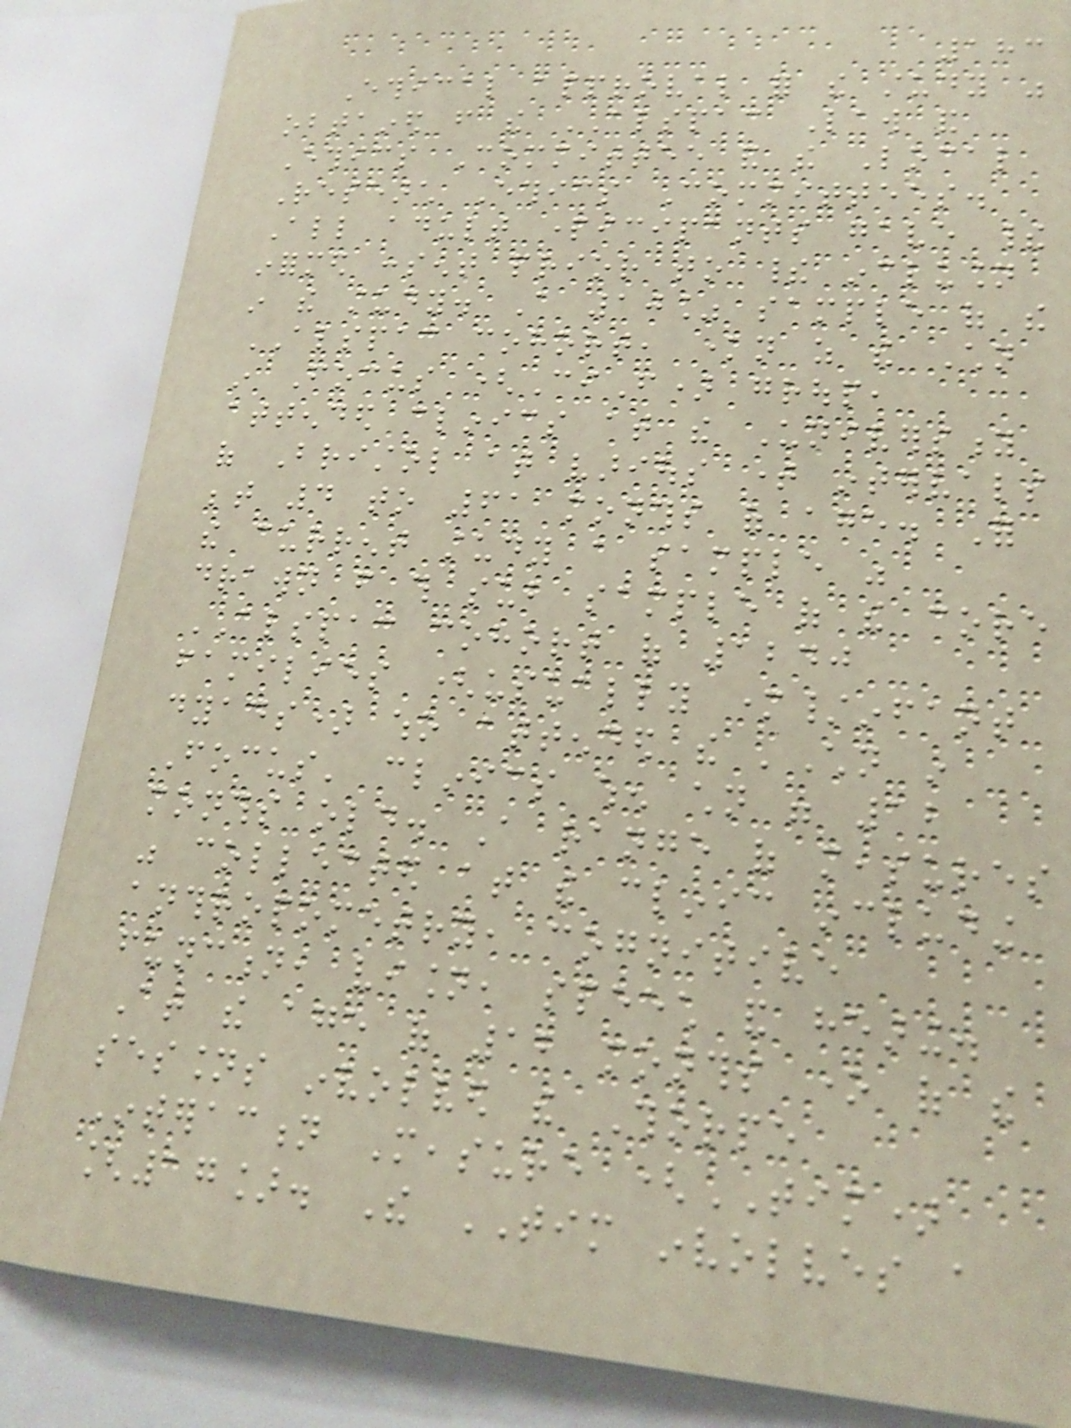183
Ethical approval for the study was
obtained from the ALSPAC Law and
Ethics Committee and the Local
Research Ethics Committees.
All adult participants gave their
informed consent prior to their inclusion
in the study. A 10% sample of the
ALSPAC cohort, known as the Children
in Focus (CiF) group,
attended clinics at the University
of Bristol at various time intervals
between 4 to 61 months of age. For
the current study a sample was
drawn from this sub sample of the core
ALSPAC cohort of 1240
families (usually mother/infant
dyads) who attended the 'Children in
Focus' clinics when children were 12
months old. A range of measures
was collected at the clinic including
anthropometry, cognitive
function, vision, speech and hearing.
At the age of 12 months one of the
sessions involved the Thorpe
Interaction Measure (TIM)
[17]. The TIM involves a
